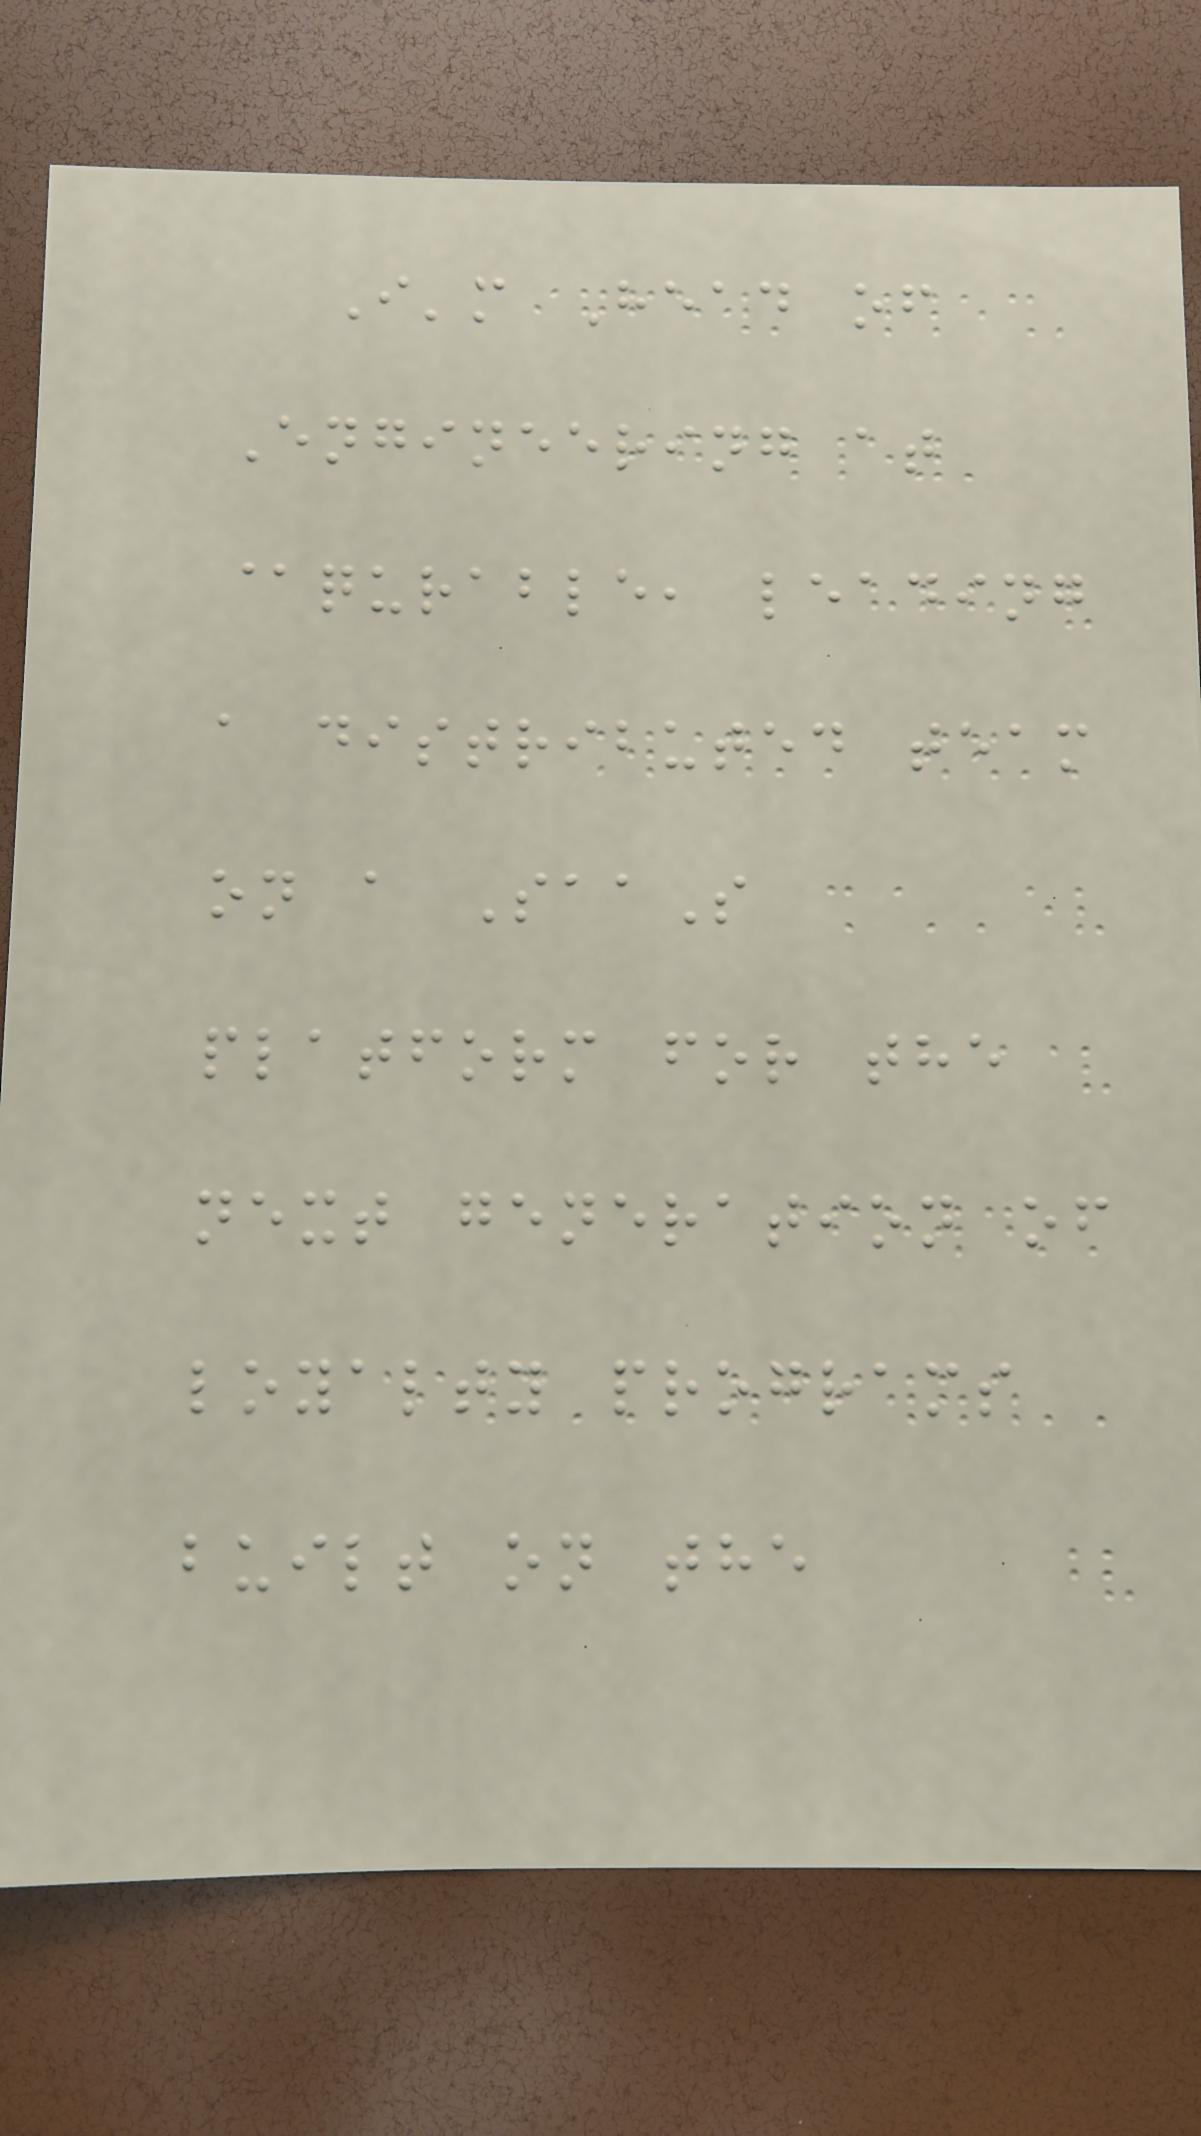I'm Head of
Engineering at
@qurable, leading
a distributed team
on a SaaS
platform for the
next generation of
loyalty programs
built on the
